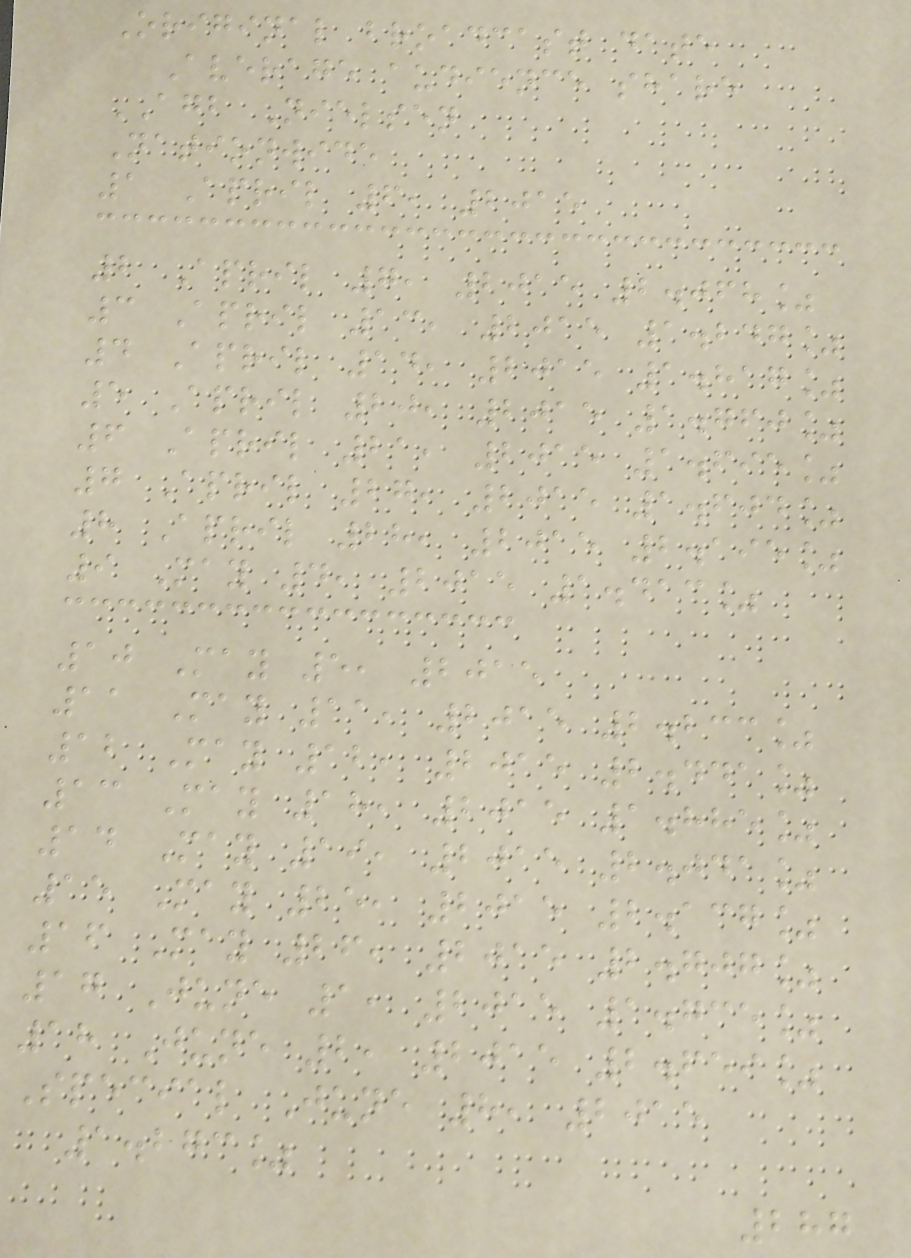Original broadcast date
Average audience share
AGB Nielsen
Nationwide
1 April 6, 2015
2 April 7, 2015 2.068%
3 April 13, 2015 1.247%
4 April 14, 2015 1.817%
5 April 20, 2015 1.760%
6 April 21, 2015 1.695%
7 April 27, 2015 1.604%
8 April 28, 2015 2.195%
9 May 4, 2015 1.413%
10 May 5, 2015
11 May 11, 2015 2.233%
12 May 12, 2015 2.441%
13 May 18, 2015 1.885%
14 May 19, 2015 2.041%
15 May 25, 2015 2.137%
16 May 26, 2015 2.707%
17 June 1, 2015 1.735%
18 June 2, 2015 2.659%
Special June 8, 2015
1.273%
287
